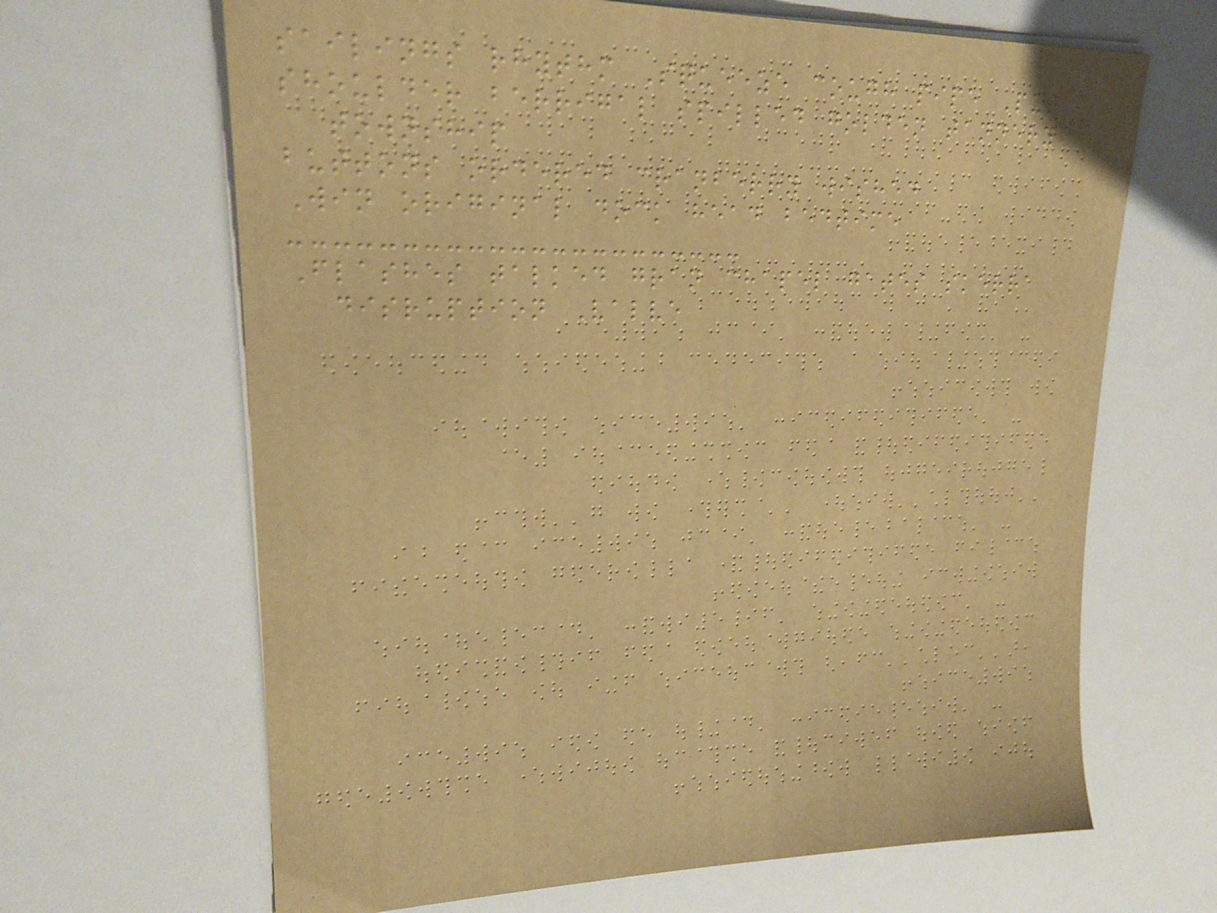sailings rhythm Squeeze cough pipe Put
shoulder berrigal spilled golden tannery
township
buttons ordered cranberry wished
Win original dock head bedtime
Flashes talked gran chapel gates skerra
disruption Valve
